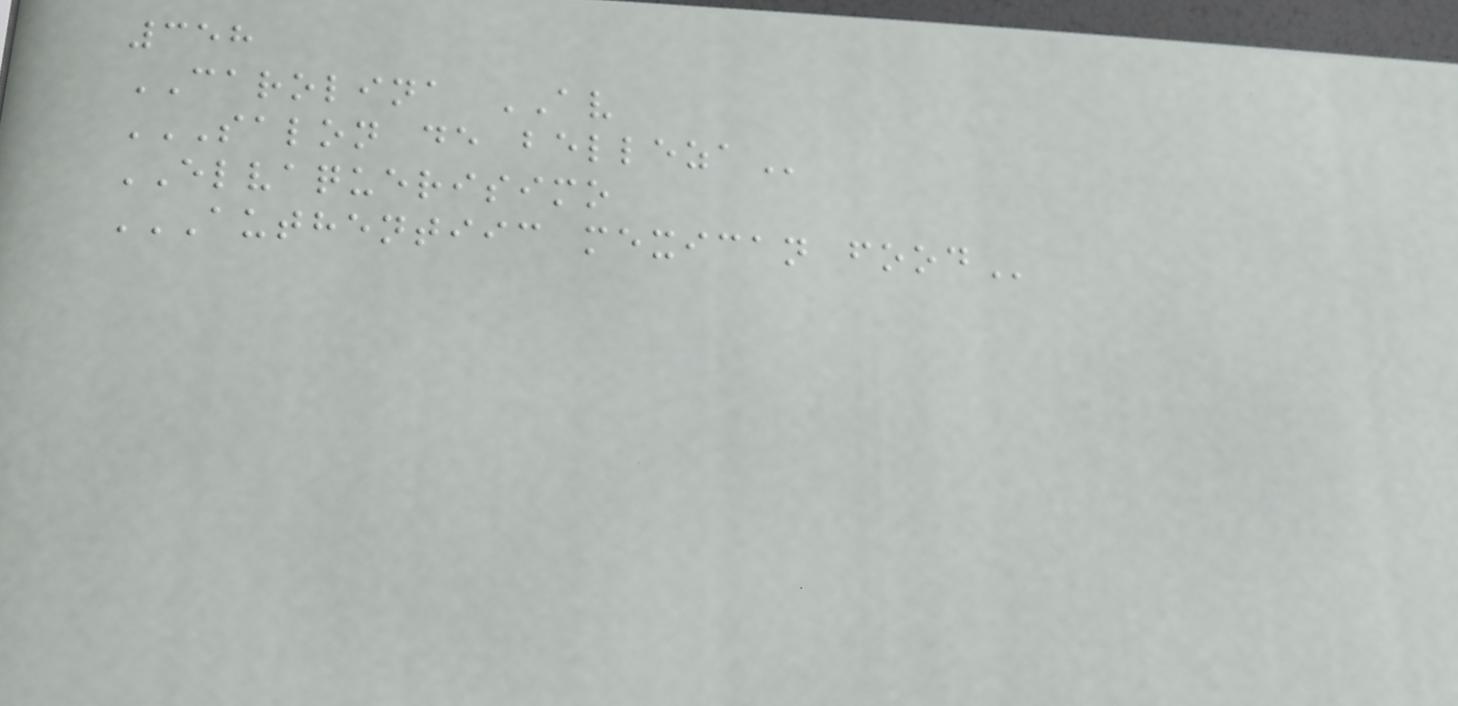358
CAROLINA AV
SALON DE BELLEZA
ELVAQUERISIMO
AUTHENTIIC MEXICAN FOOD
